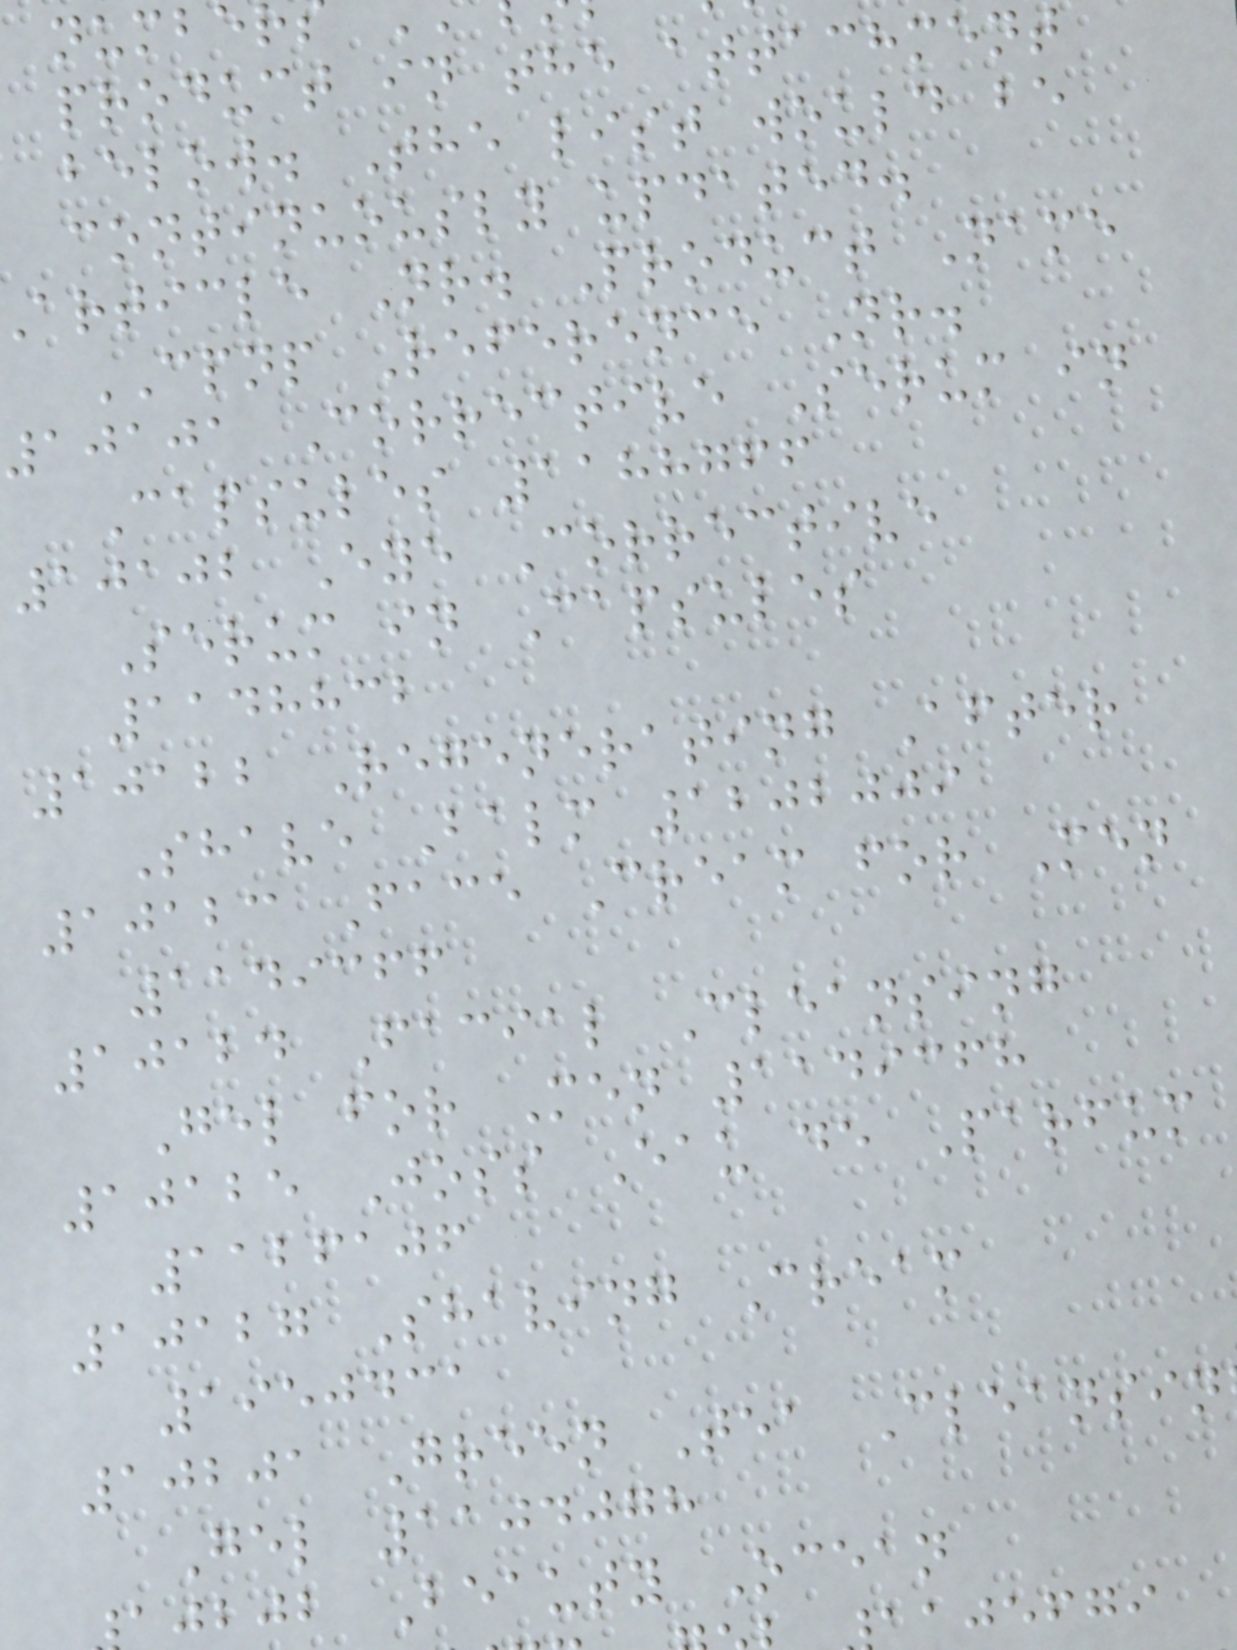product in the attachment
below. The list would be
continuously updated.
article Nr. Product Name
CPNP Reference Nr.
10101 Corrective Serum in
Capsules 1188766
10102 Eye Corrective
Serum in Capsules
1148832
10122 Regenerating After
Shave Balm 1202009
10123 Face Cream for Men
1149366
10124 Facial Cleansing
Gel for Men 1149368
10125 Joss Eau de Parfum
1126106
10127 Shaving Cream
1950431
10201 Green Tea Cleansin
Gel 1104078
bjb Beauty Ocean
